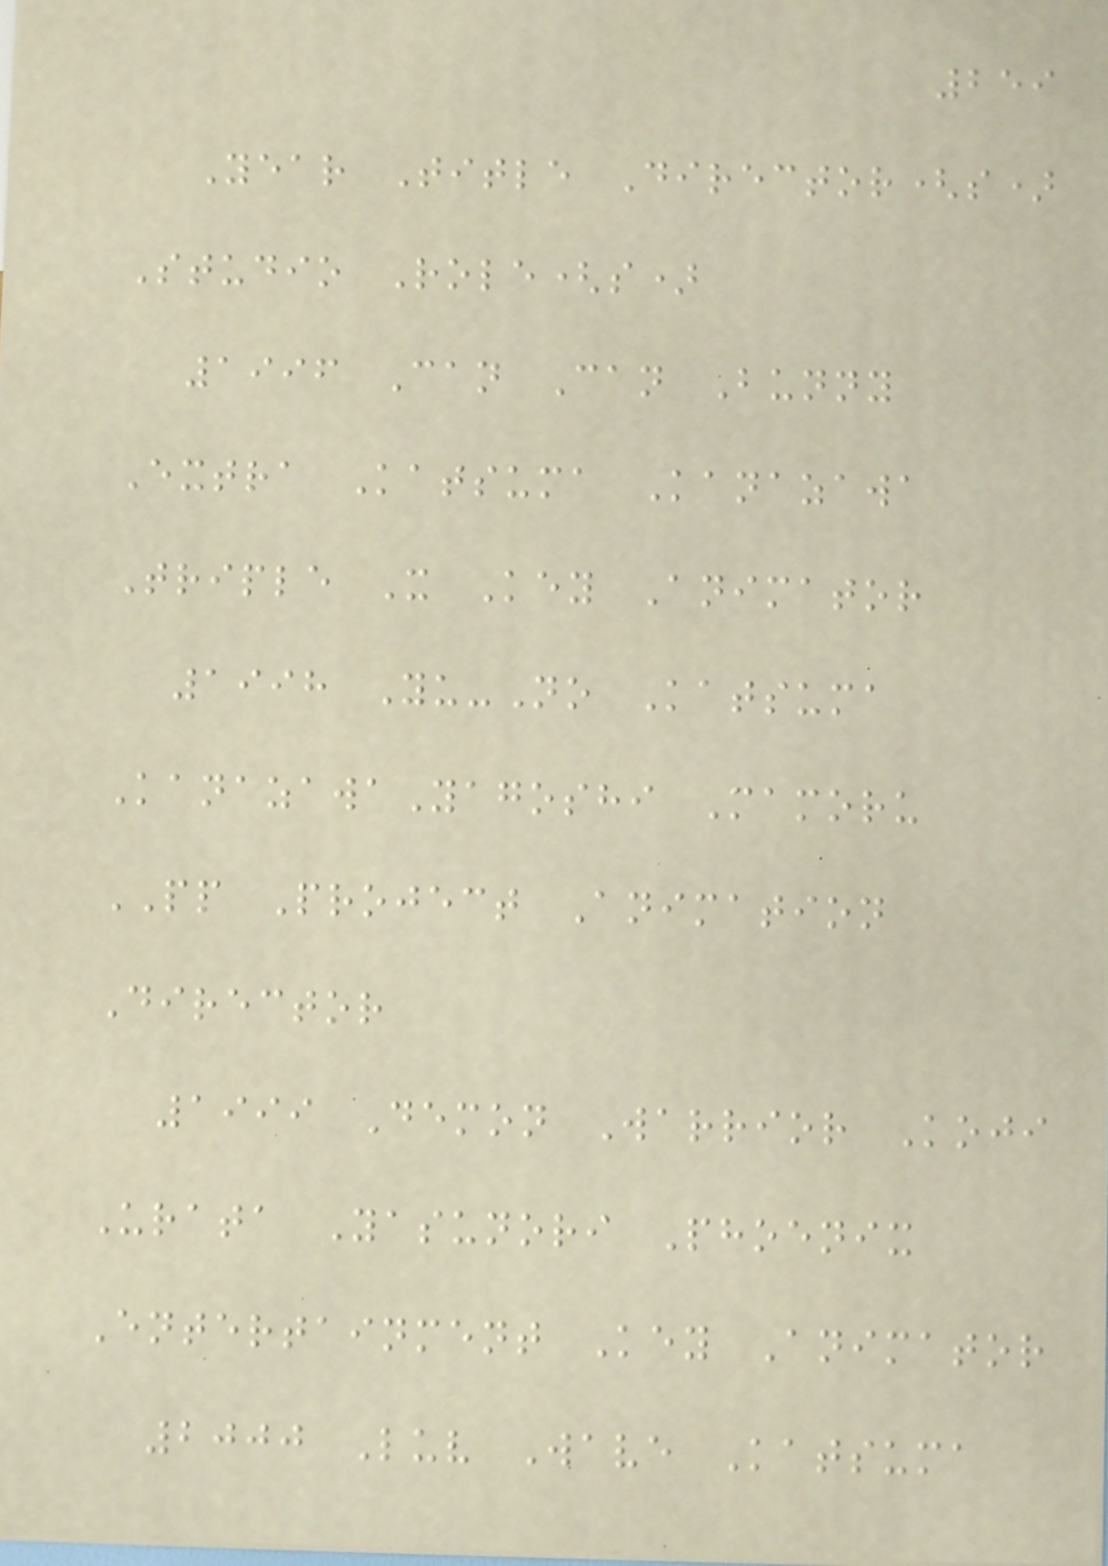259
Year Title Director(s)
Studio Role(s)
1996 Can Can Bunny
Extra Katsuma Kanazawa
Triple X Key Animator
1998 Yu-No Katsuma
KanazawaYagoshi Mamoru
PP Project Animation
Director
1999 Demon Warrior Koji
Urata Yasunori Phoenix
Entertainment Key Animator
2000 Luv Wave Katsuma
